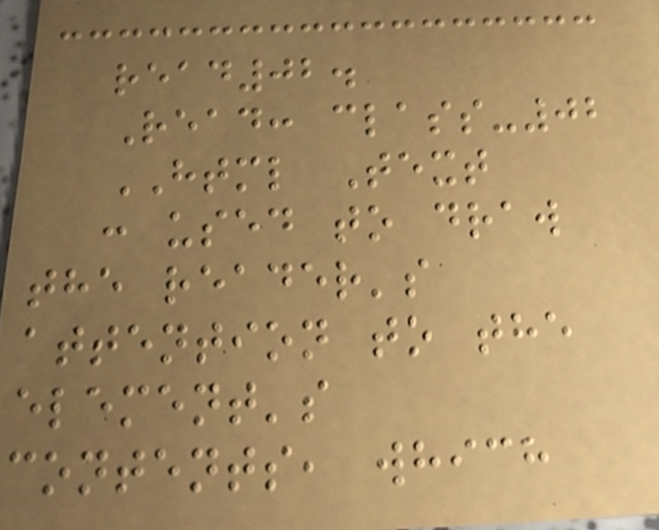read02.
Read: class-02
HTML Text
: used to draw
the reader's
attention to the
element's
contents, which
